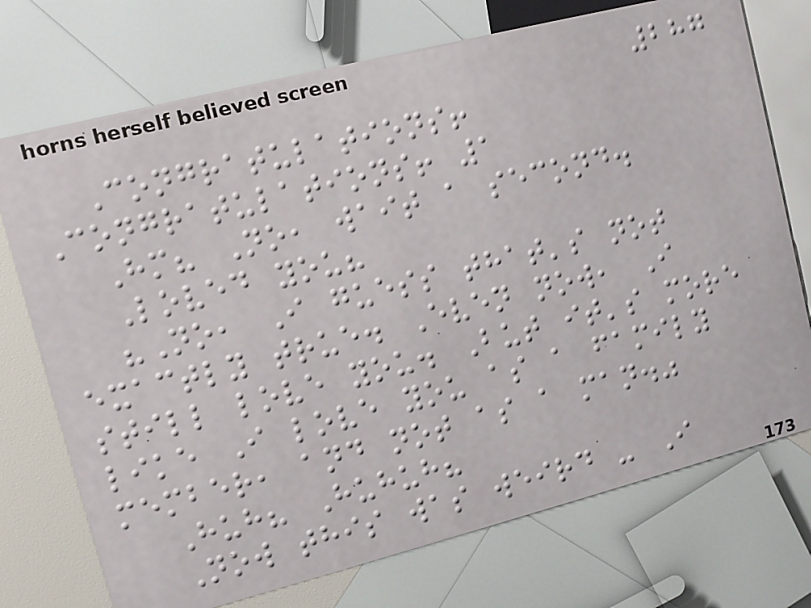287
Congratulations!
Congratulations! 1
Hm? No, wait a second.
Loved you?
"No, I guess that's not
exactly true. Even now, I
still love you. But it's more
like I love you as a family
member, and not as a man."
Huh? Huhuh?
Now this was weird - I
